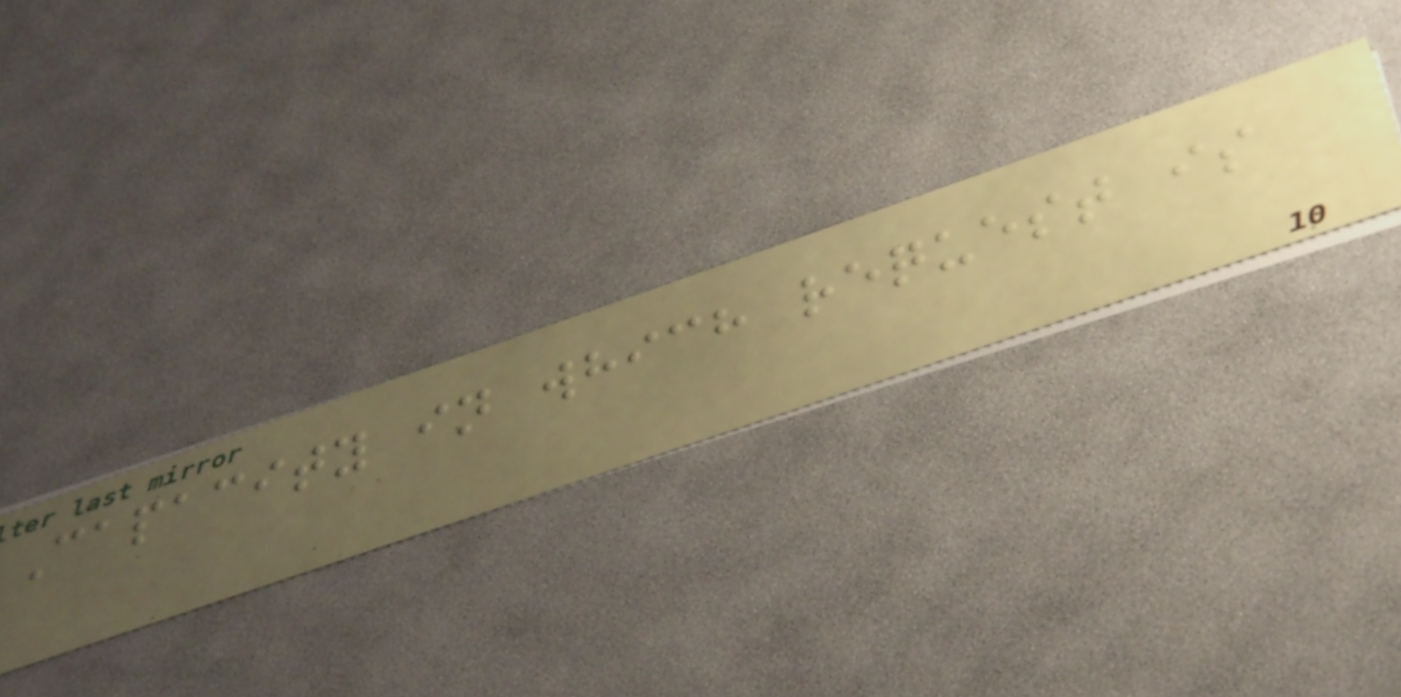Capacity in which request is
